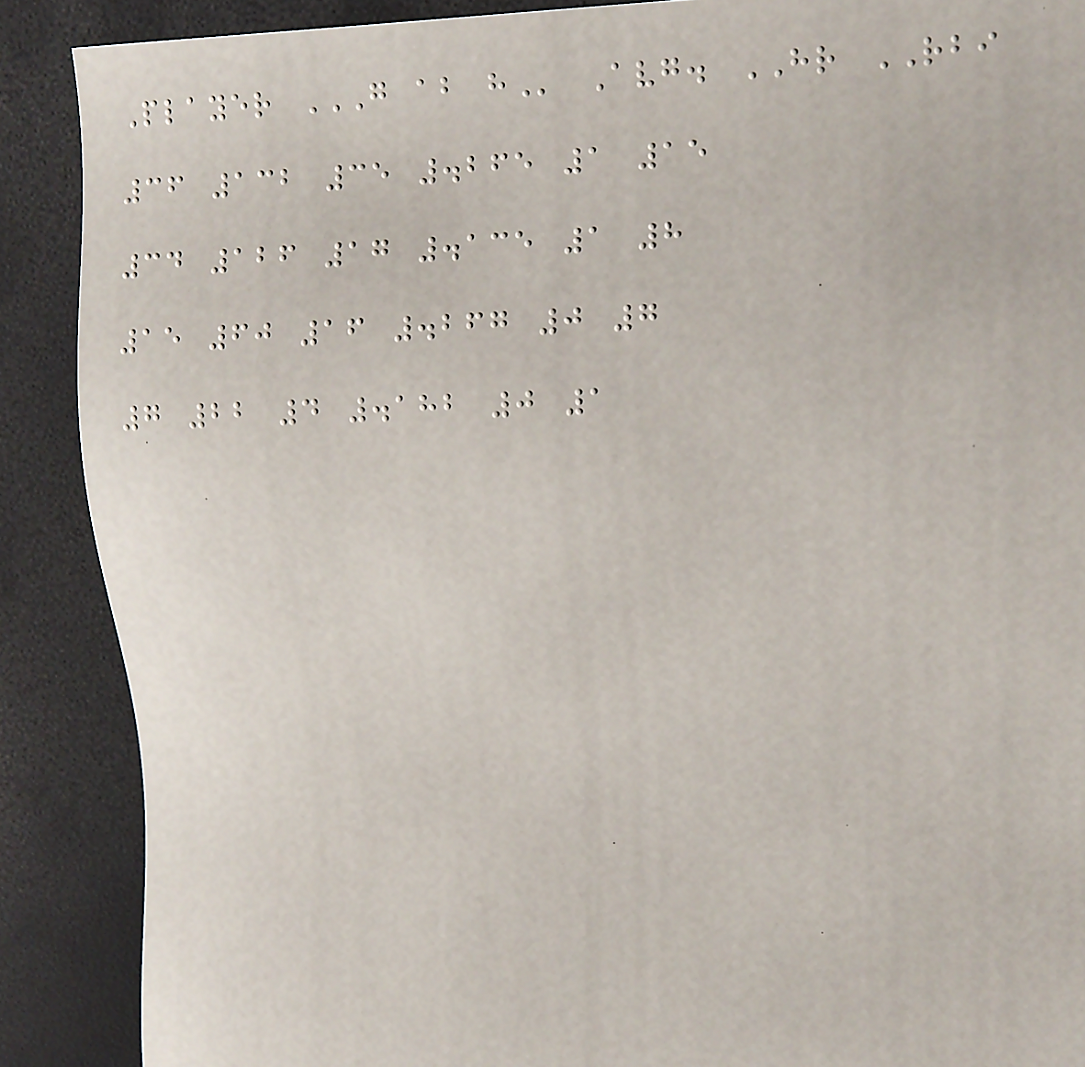Player G AB H Avg. HR RBI
36 132 35 .265 1 15
34 126 17 .135 1 8
15 60 16 .267 0 7
7 22 4 .182 0 1
